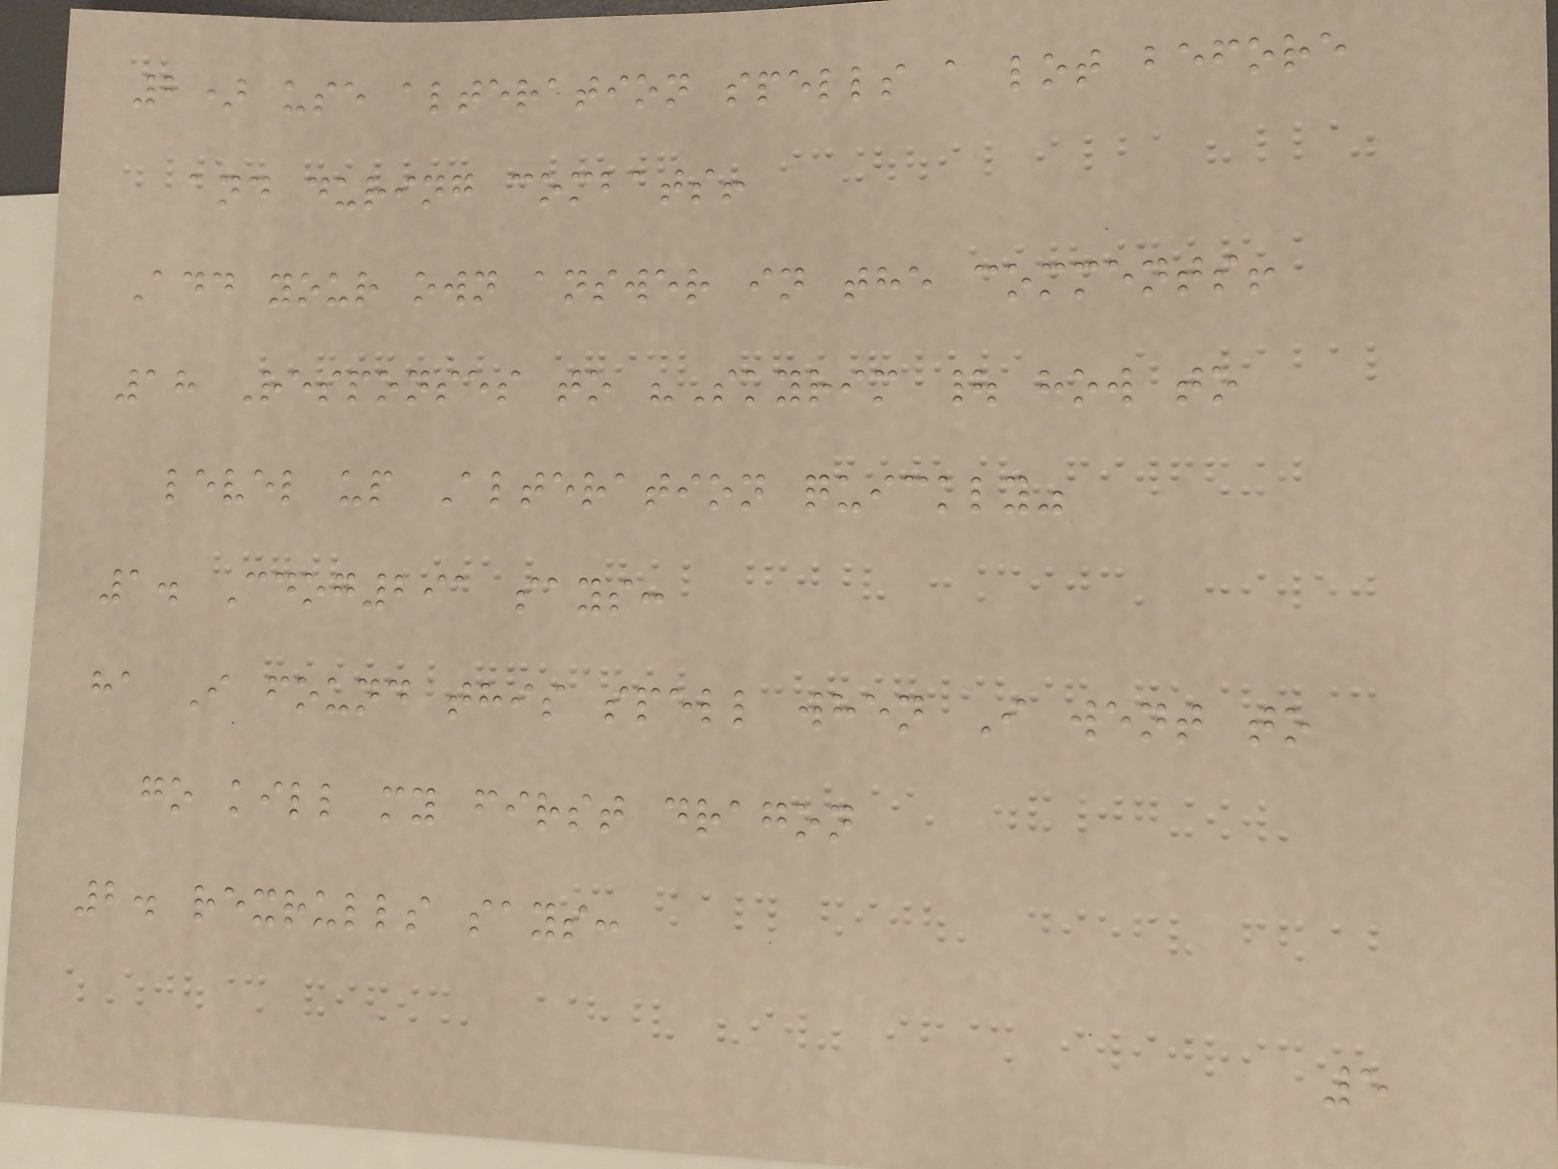2) use alteration spells a lot before
and during combats!
Add your own answer in the comments!
18 Responses to "Skyrim | how to
level up Alteration quickly"
1. Cdog291 says:
ha I found this spell when I went to
go kill my first dragon
2. rexrulls says:
5
